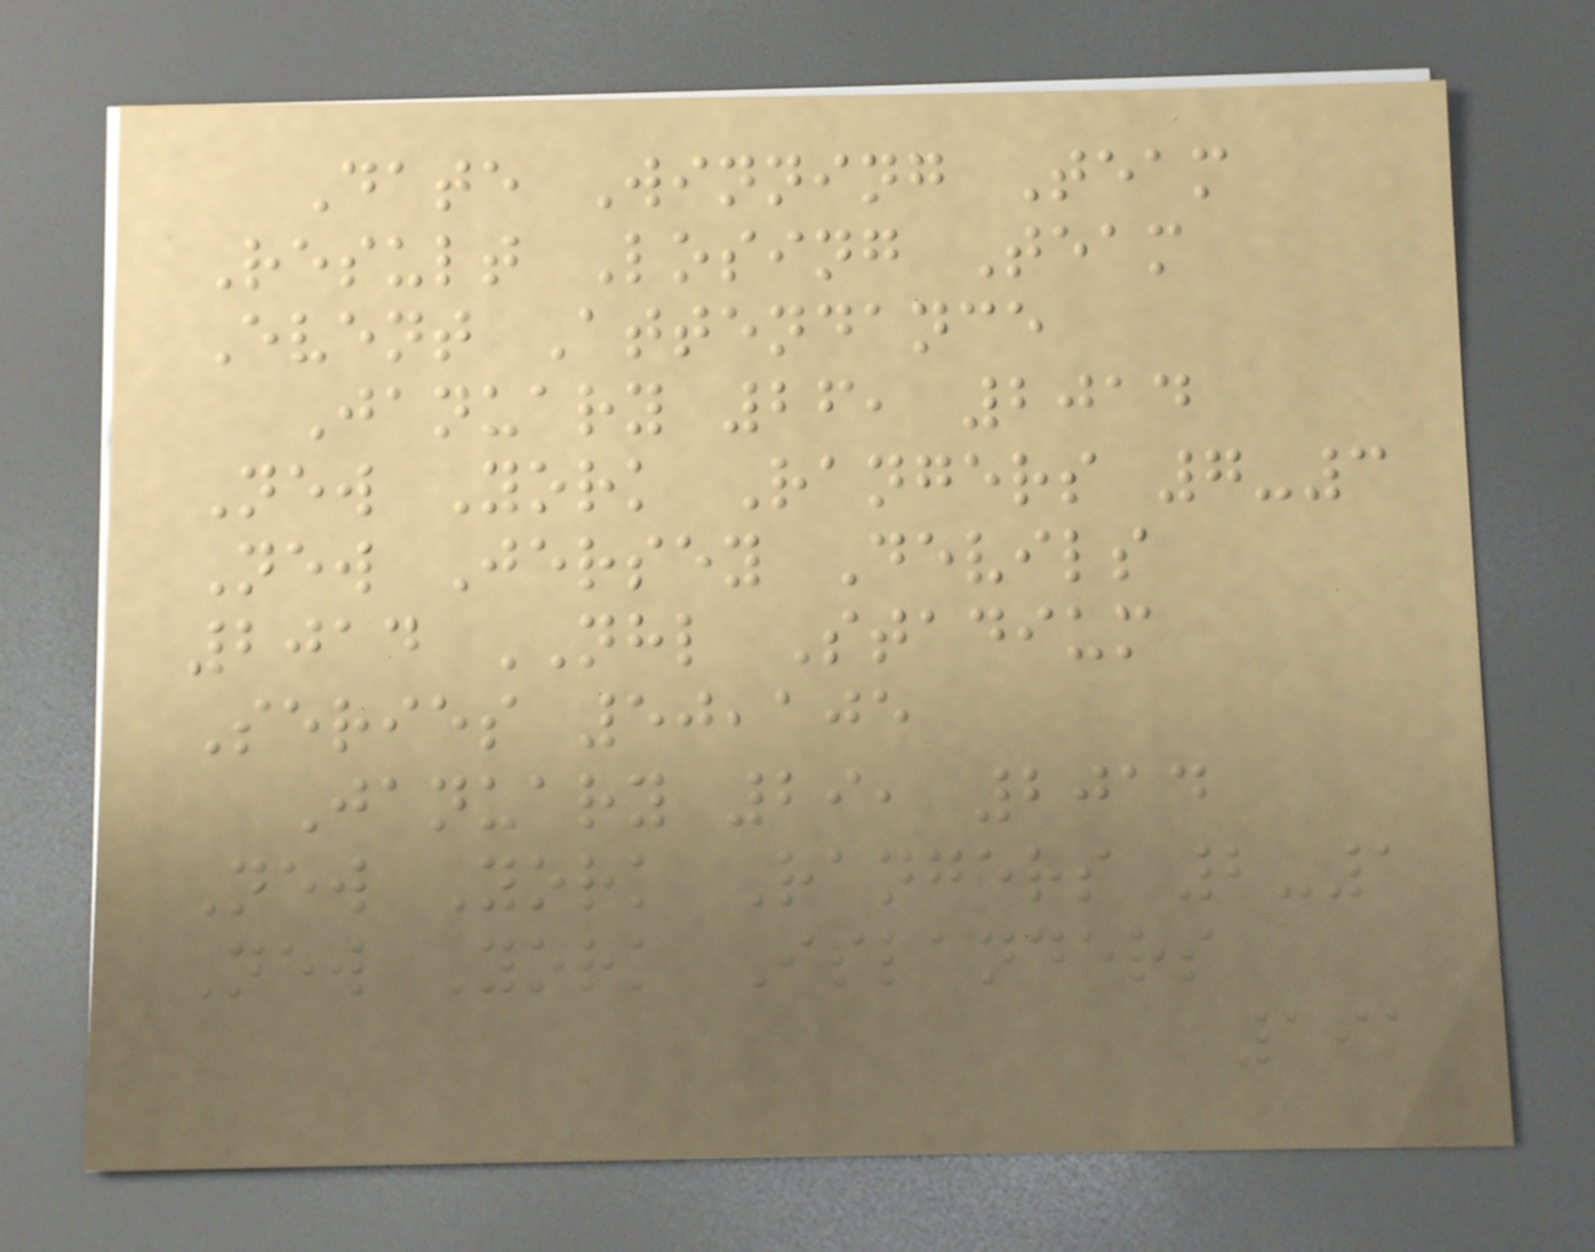Date Winning Team
Result Losing Team
Event Attendance
January 26, 2014
New York Rangers 7-3
New Jersey Devils
2014 NHL Stadium
Series 50,105
January 29, 2014
New York Rangers 2-1
New York Islanders
191
